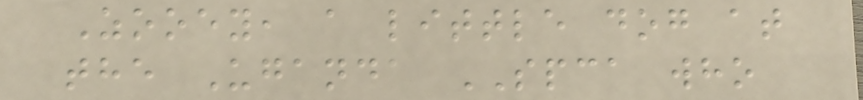Zooey, a little dog at
the Uganda SPCA who
